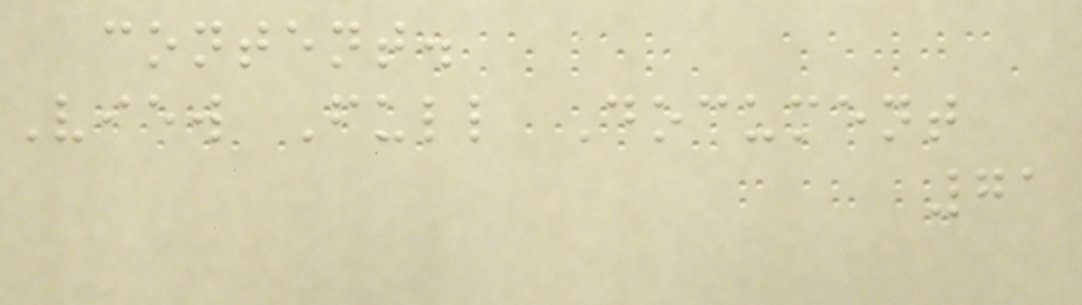content.
View Full Document
71
